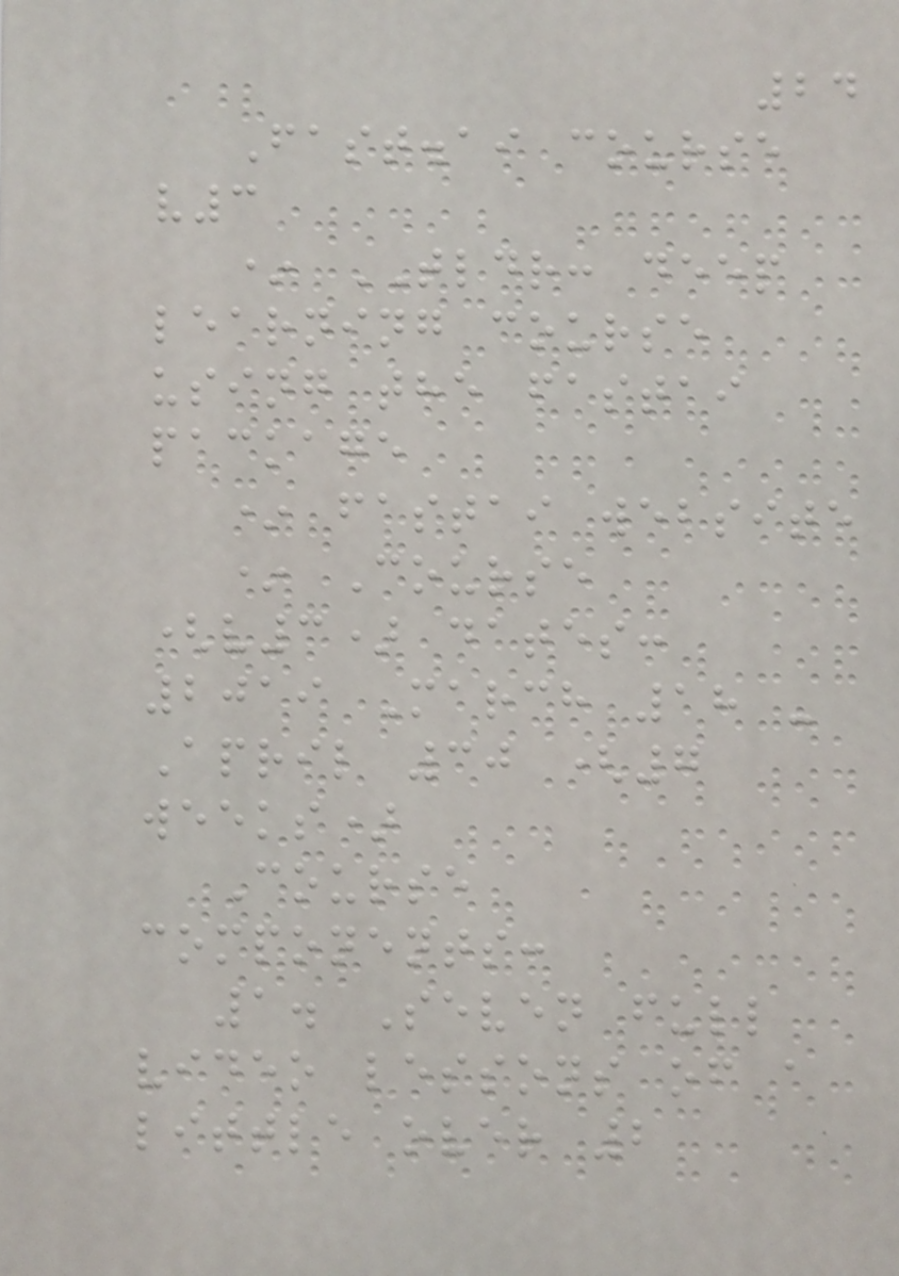24
Fast.ai course
v3
* TLDR: deep
learning course
using the fastai
package
* fastai website
* Course
(v3) dates:
2019 March 18 -
April 30 (7
weeks)
Course
components:
1. Seven full
video lessons of a
little over 2
